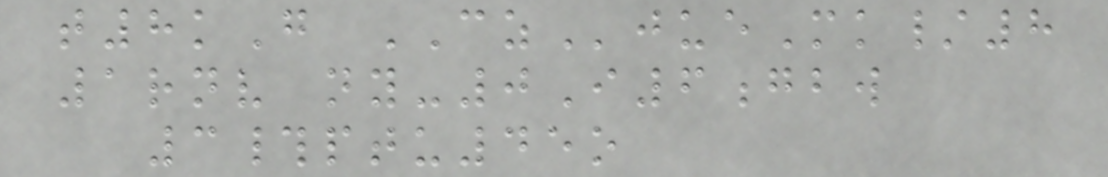t8kG CZjueMk/8
1rnv ny-0I6gbw
3#ptu45o
